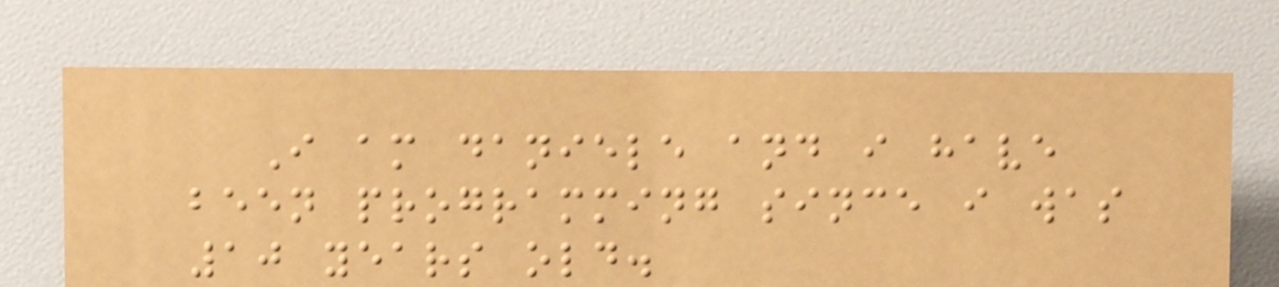I am daniele and i have
been programming since i was
10 years old.
